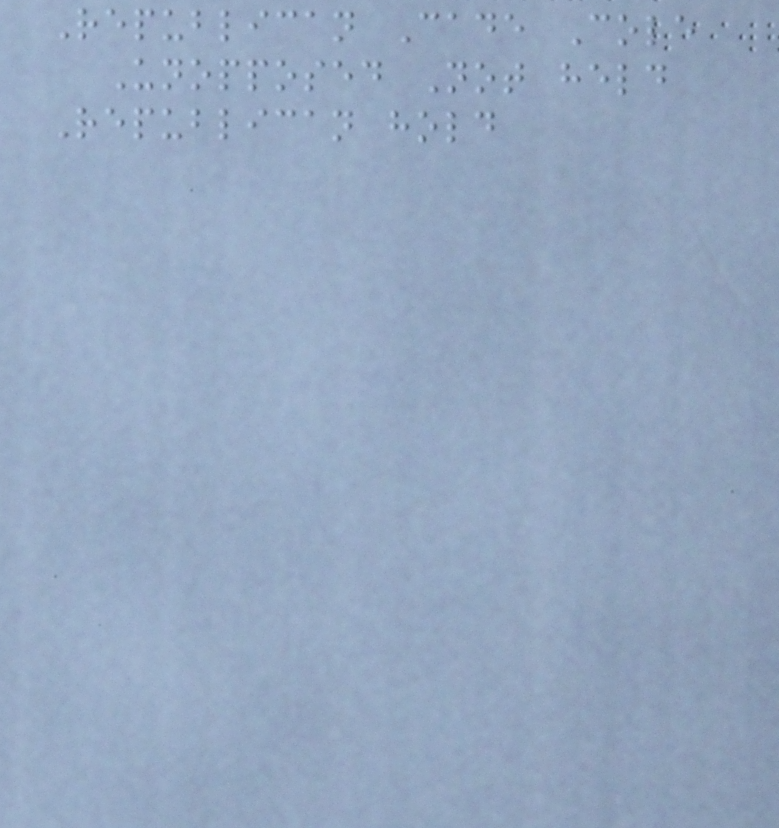Republican Cade Cole
Unopposed Not held
Republican hold
